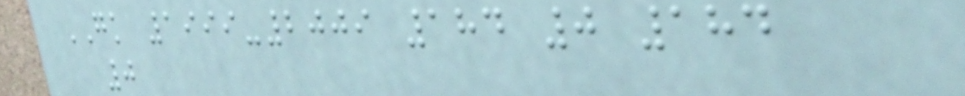GK 1999-2009 184 0 184
0
